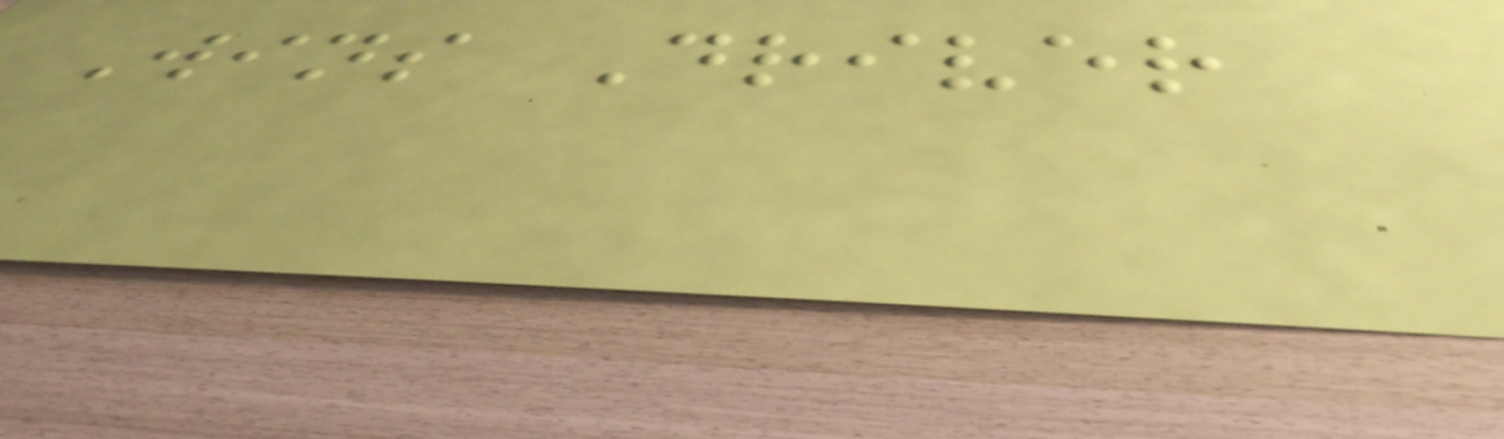Wins Driver
